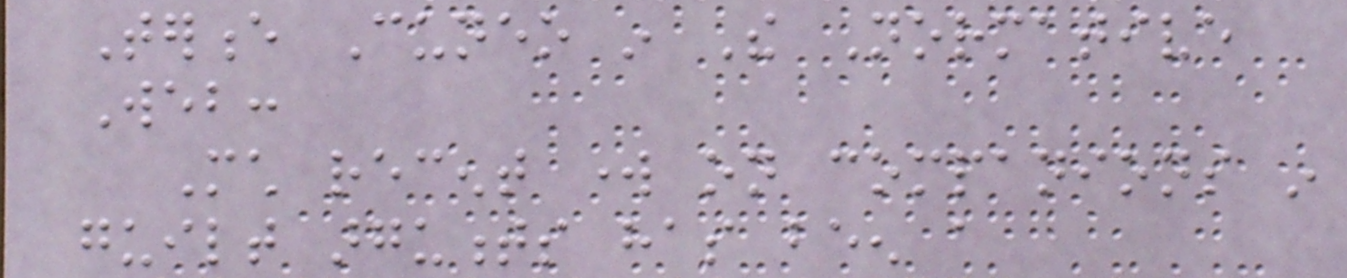Terence Cuneo in The Normative
Web:
Much recent work on companions in
guilt arguments has been a
